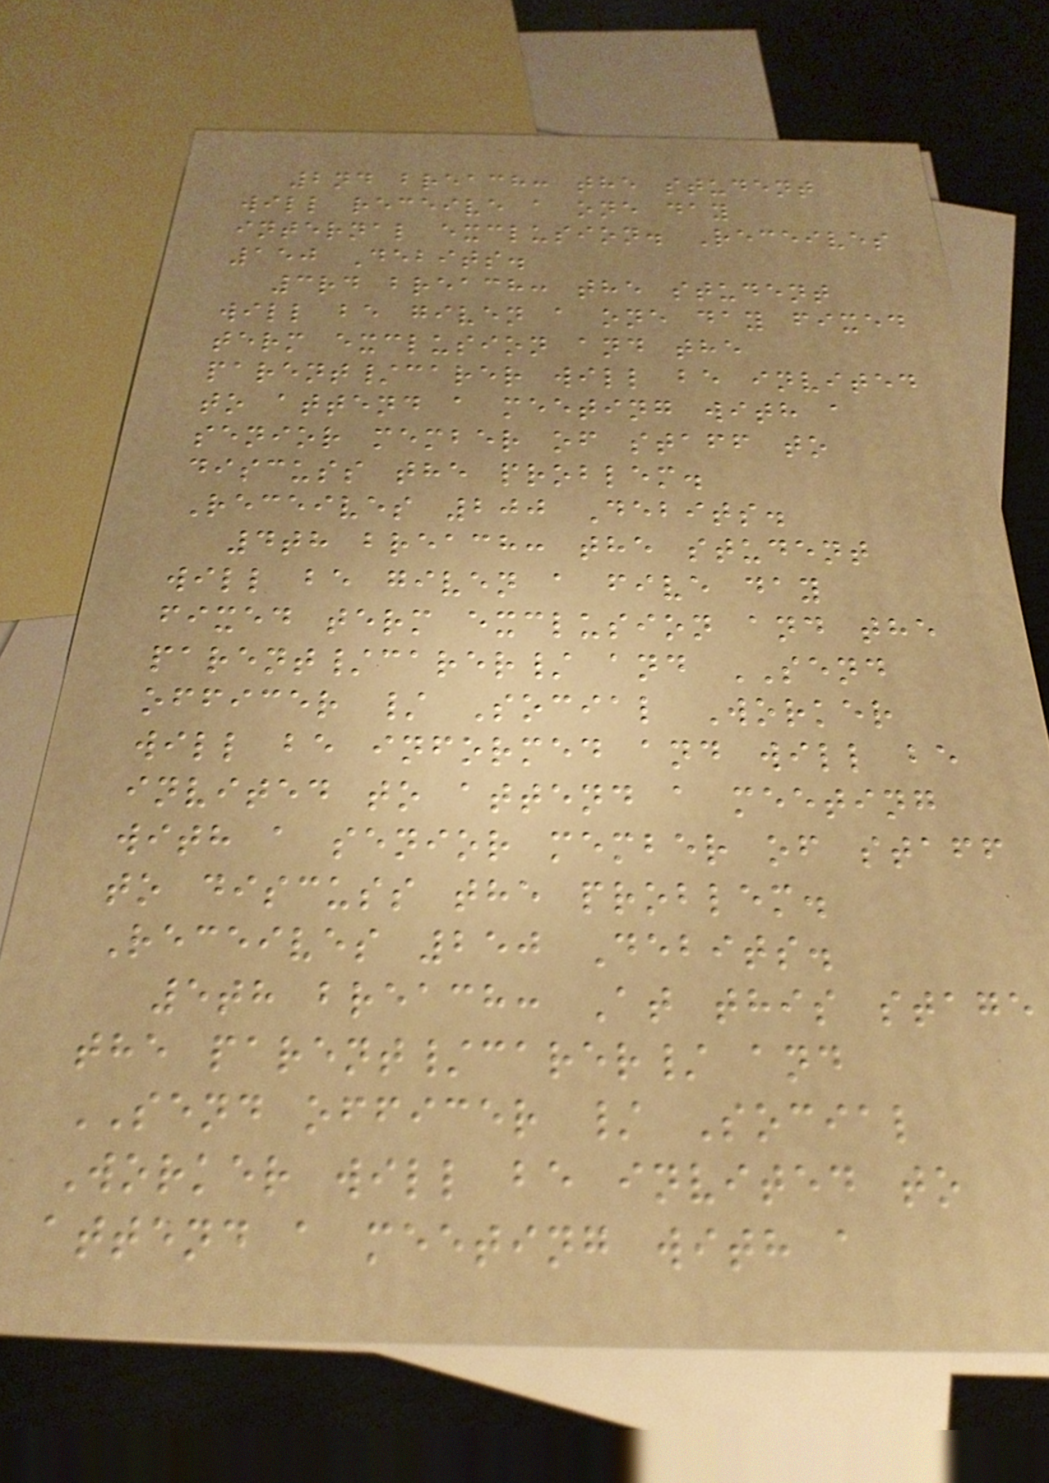2nd breach: the student
will receive a one day
internal exclusion. Receives
150 Debits.
3rd breach: the student
will be given a one day fixed
term exclusion and the
parent/carer will be invited
to attend a meeting with a
senior member of staff to
discuss the problem.
Receives 200 Debits.
4th breach: the student
will be given a five day
fixed term exclusion and the
parent/carer/ and SEND
officer / Social Worker
will be informed and will be
invited to attend a meeting
with a senior member of staff
to discuss the problem.
Receives 250 Debits.
5th breach: At this stage
the parent/carer/ and
SEND officer / Social
Worker will be invited to
attend a meeting with a
